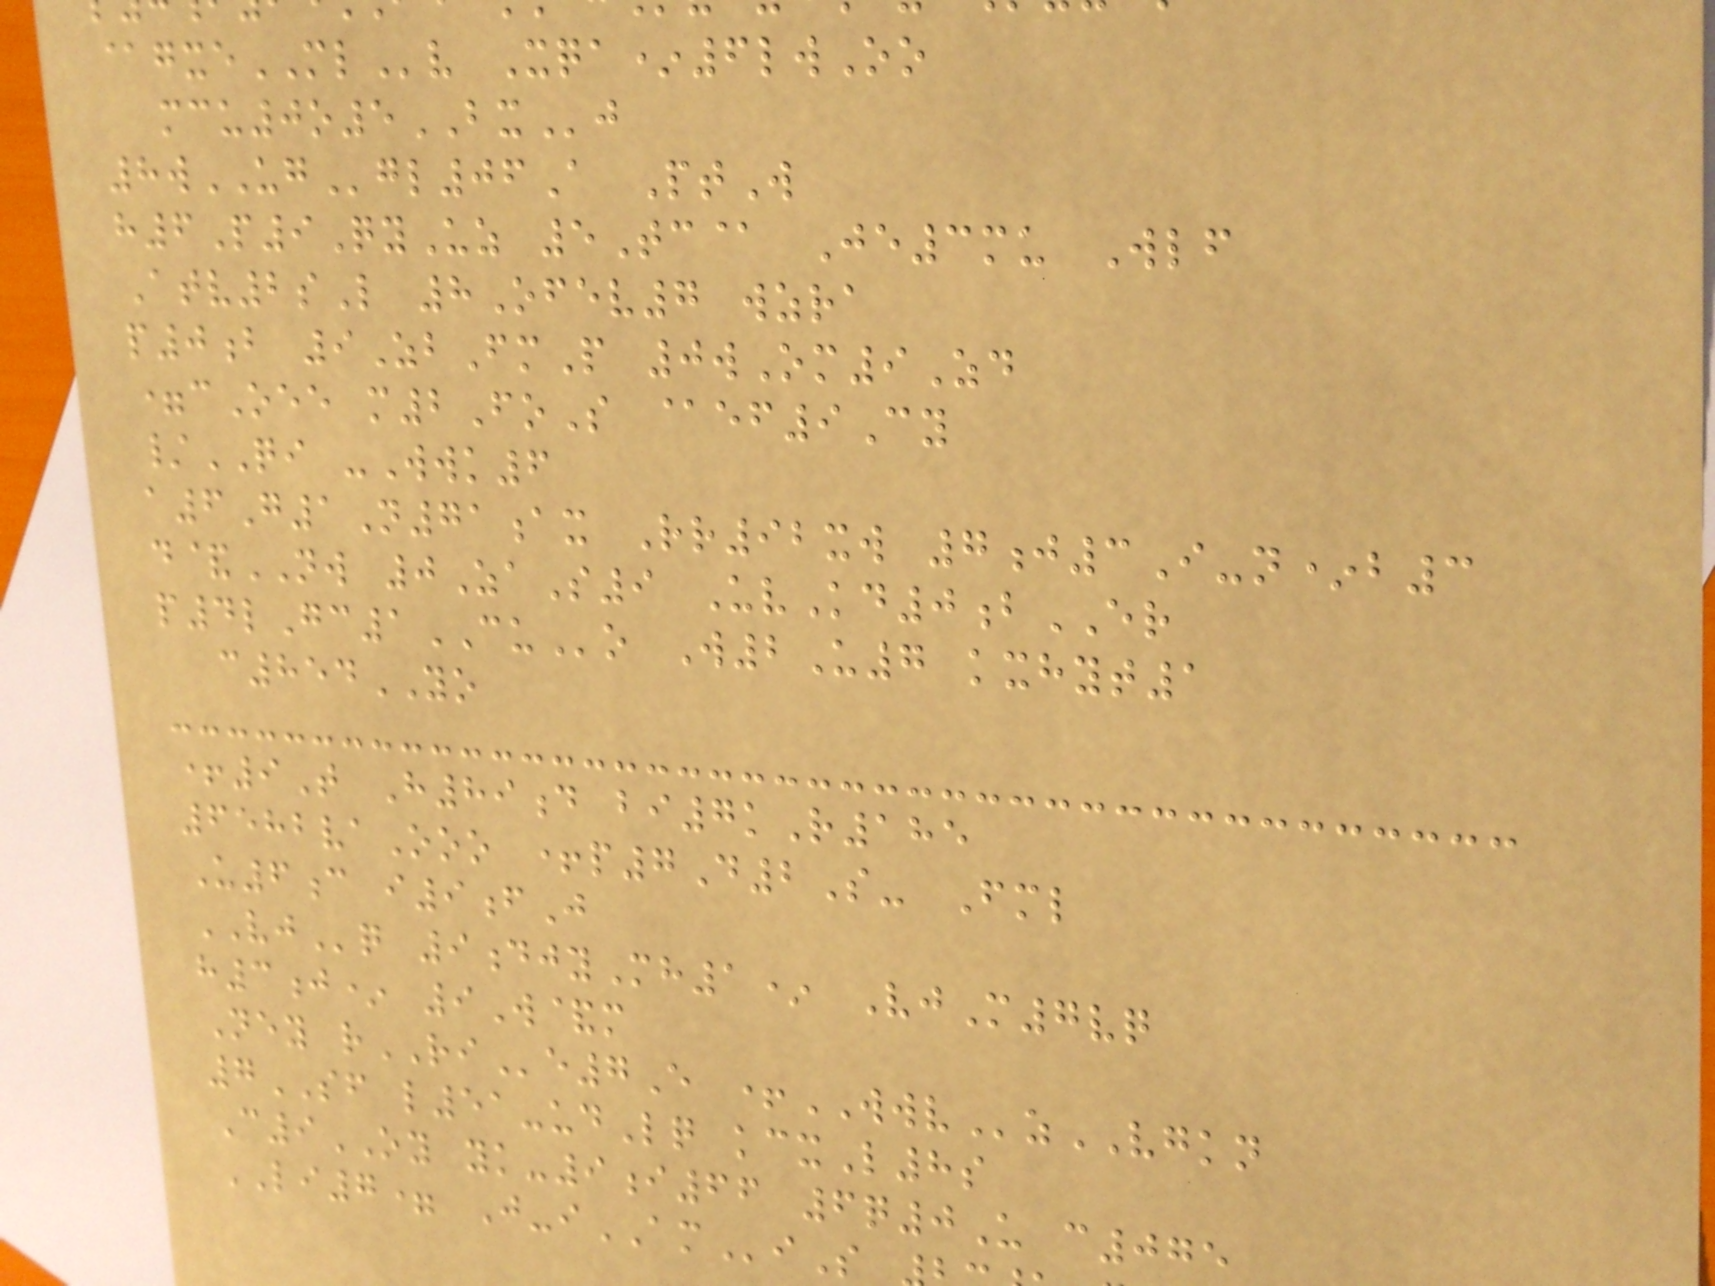@gxeMLv Xqa*6lwOo
mcu0o5BXj
8wUGgl06A PtW
h6P9QyUz 5Tc@ Je3mu Wlf
Atv2sL 8Ofev7 wzra
p0b 9ZbFmP 0wOm9Zd
=cOee m2FoS @ef9Cy
/QI -Wwk6
a6G1N71ax Rr92xw 7j3I-n*b3
d&NW 0ZaS9 UvKd0bER
p4lGc1CUo W2U7 kxhyt1
c854YO
+9T H89d bi7kR185
6582vaOoo +p7D2S- Fml
U6c i9fJ
VJq 9djyMh1* VjM7vq
h3j* 9W&m
Ney rRIe7E +WWVzVGKN
7SF l51-udLq kcxL8s
C9OY yk-9i66 6q0U c075
LI7= J-iAMiS
